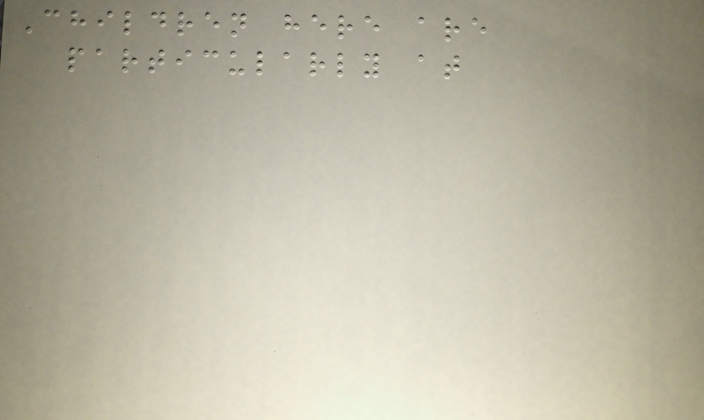Children here are
particularly at
